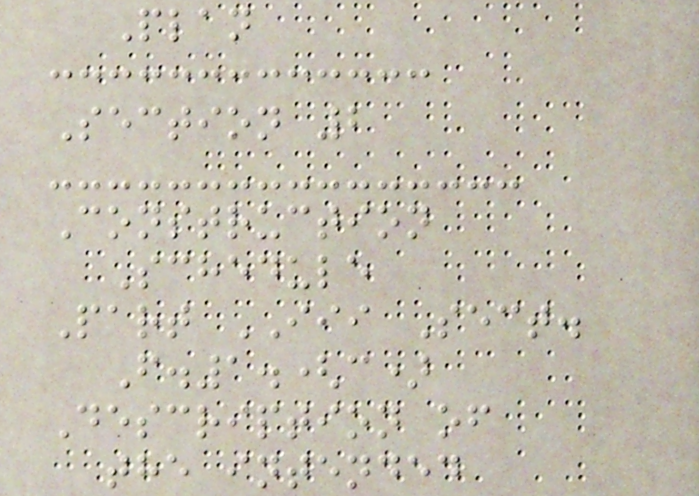Plan
Section 2
Construction
Schedule
Part III Sect.
F.1.(c)
Description of
the intended
